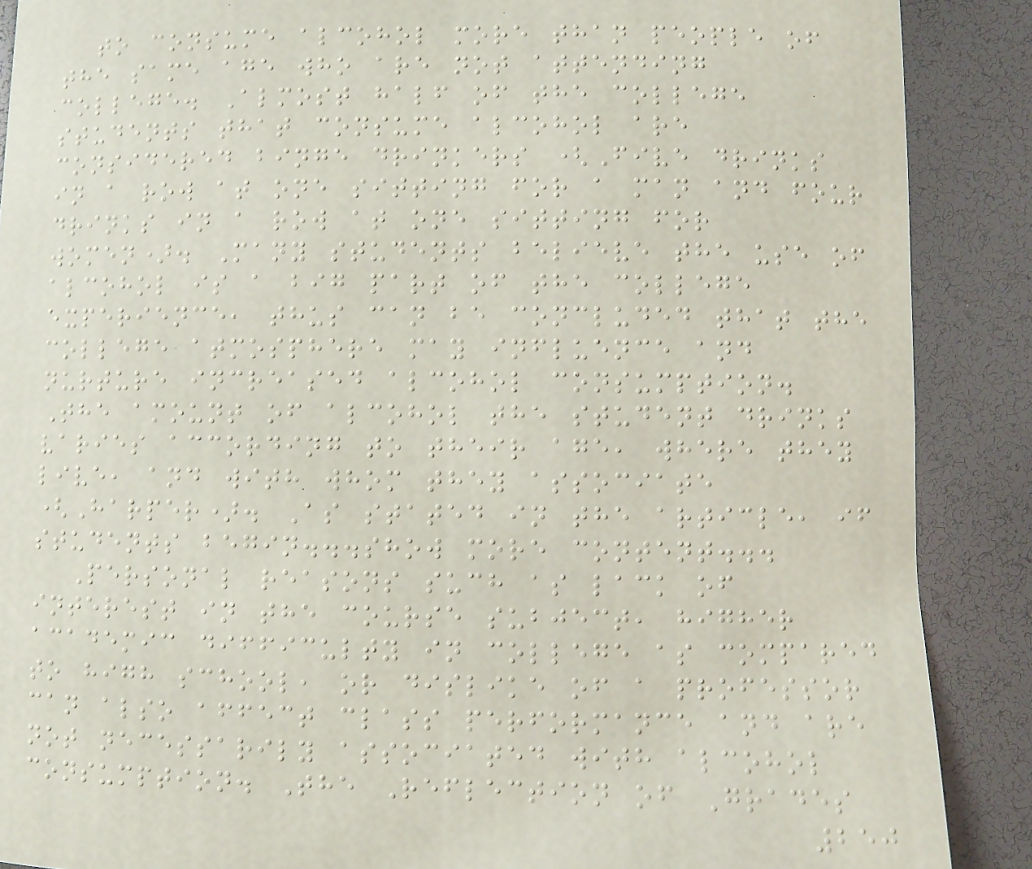to consume alcohol more than people of
the same age who are not attending
college. Almost half of the college
students that consume alcohol are
considered binge drinkers (Five drinks
in a row at one sitting for a man and four
drinks in a row at one sitting for
women). Many students believe the use of
alcohol is a big part of the college
experience, thus can be concluded that the
college atmosphere may influence and
nurture increased alcohol consumption.
The amount of alcohol the student drinks
varies according to their age, where they
live, and with whom they associate
(Harper). As stated in the article, if
students begin...show more content...
Personal reasons such as lack of
interest in the course subject, higher
academic difficulty in college as compared
to high school, or dislike of a professor
can also affect class performance and are
not necessarily associated with alcohol
consumption. The Reflection of Grades
250
